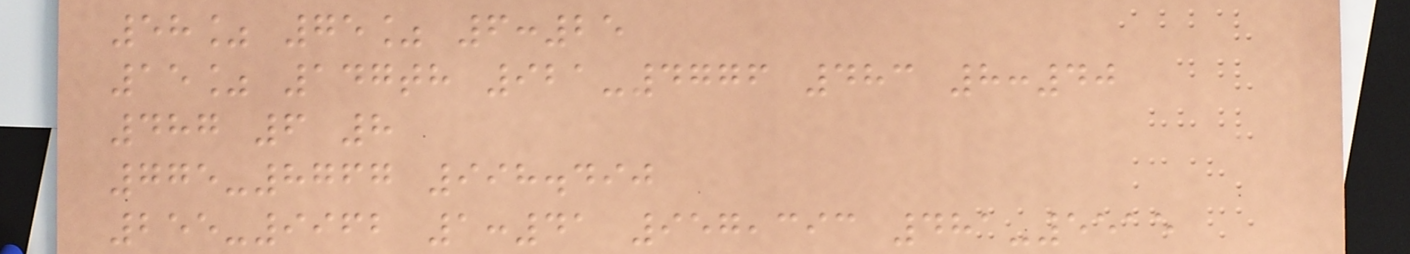58% 75% 6:25
15% 147th 921-4776 483 8:40
487 6 8
775-8767 998.490
255-9962 1:41 957,393 481-5515
